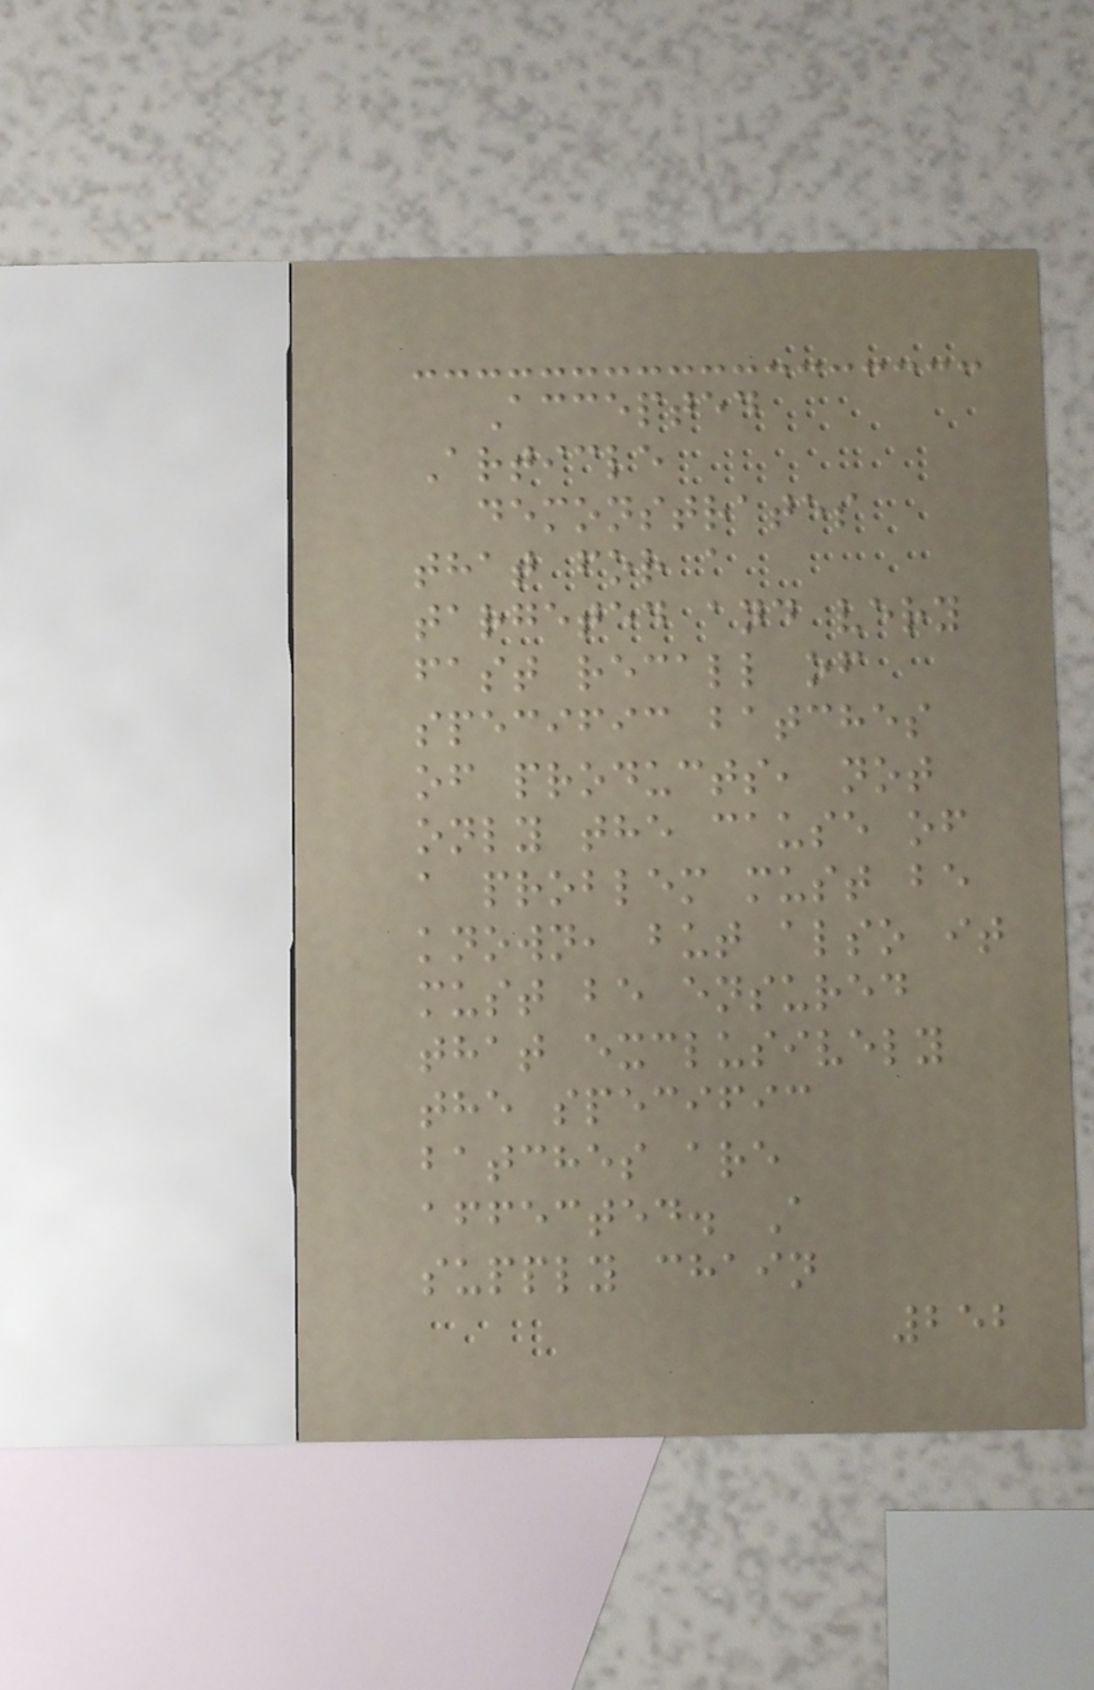Accepted
Article
demonstrates
that for a
targeted and very
fast recall of
specific batches
of products, not
only the cause of
a problem must be
known, but also it
must be ensured
that exclusively
the specific
batches are
affected. A
supply chain
252
